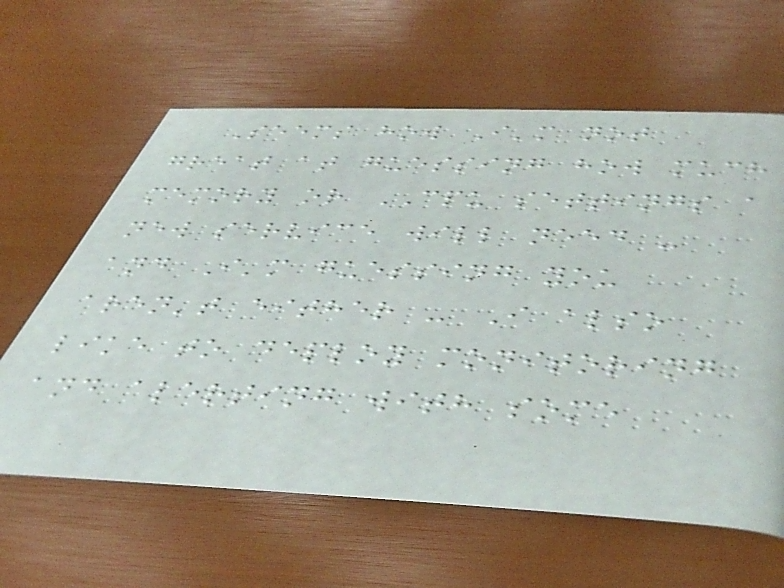Seems how I'm not
great at guessing how much
memory or CPU settings a
new service will need -
and I'm guessing you
aren't either - I also
like to deploy monitoring
and alerting with some
